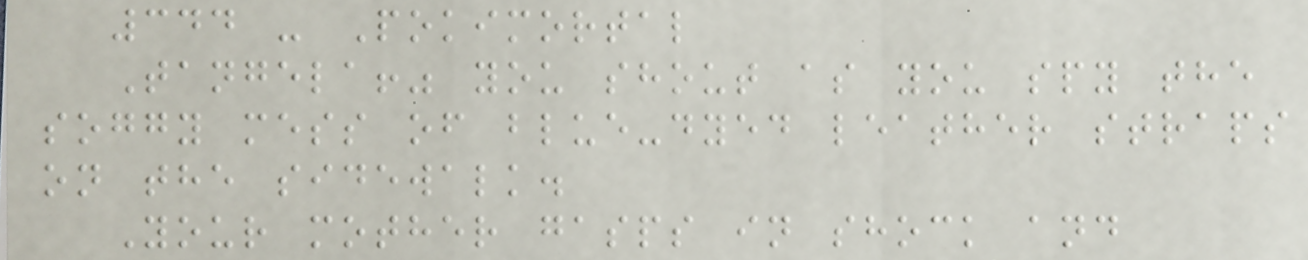344 - Pokimortal
Tangela!" you shout as you spy the
soggy mess of blue-dyed leather straps
on the sidewalk.
Your mother gasps in shock and
